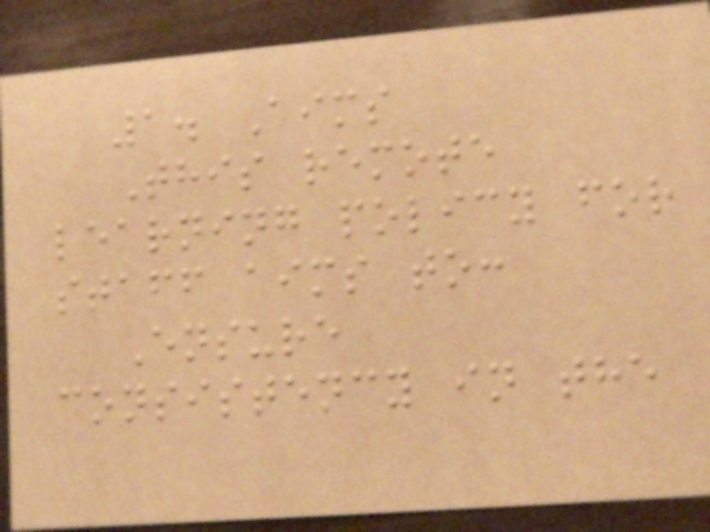1. Aims
This remote
learning policy for
staff aims to:
Ensure
consistency in the
